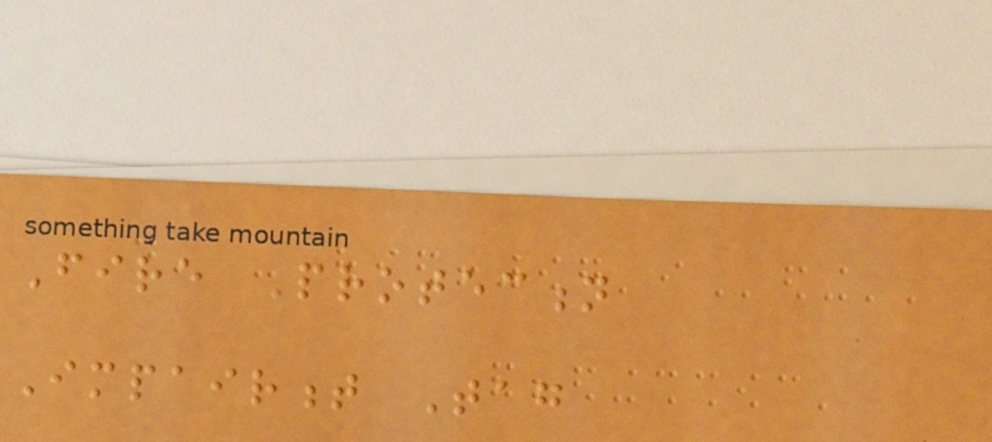Fire Protection
Impairment Tag
